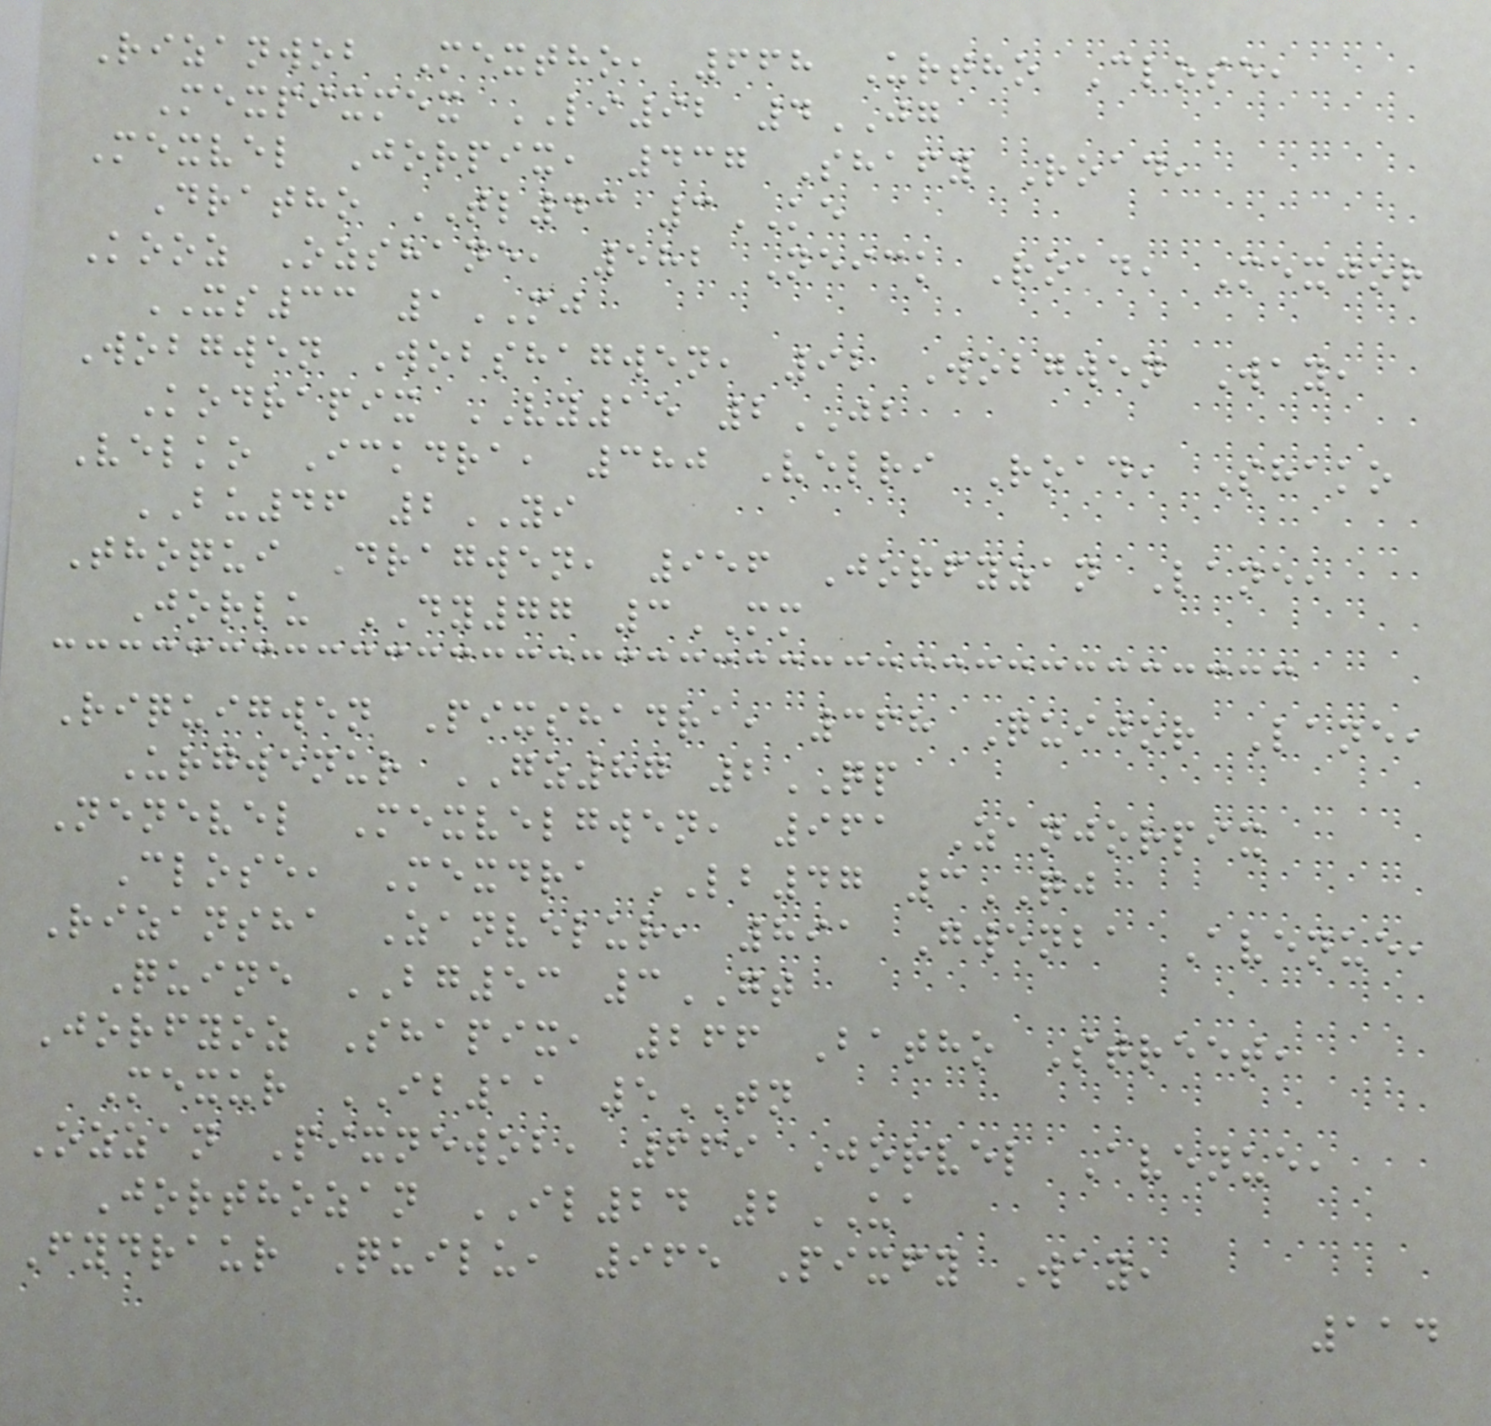Rizanwob Mextho, 668 Urtho Close,
Mexpixmex LI92 4JG
Mexvel Jorpix, 437 Shafy Road,
Dratho TL43 3KE
Kooz Ozshane, 582 Neick Road, Mexjor
XS33 1MJ
Wobgwen Wobshagwen, 92 Wobgwen Way,
Kodrapix VY15 2JB
Velko Ickdra, 380 Velri Road, Shako
BU46 2YI
Thoqui Dragwen, 956 Jorfyzan Lane,
Jorlu DY77 3MM
Riquigwen Pixshadra, 368 Quijor Lane,
Urgwenur GZ87 2QP
Nenevel Mexvelgwen, 961 Zanjorpix
Close, Mexdra LB47 3QJ
Rizansha Zanvelur, 891 Gwenba Avenue,
Quine BG53 3GT
Jorfyoz Shapix, 266 Batho Street,
Mexur IB11 5TN
Ozzan Pixnewob, 669 Jorvel Avenue,
Jorthozan IL24 2UA
Fydraur Quilu, 965 Pixfy Way,
114
